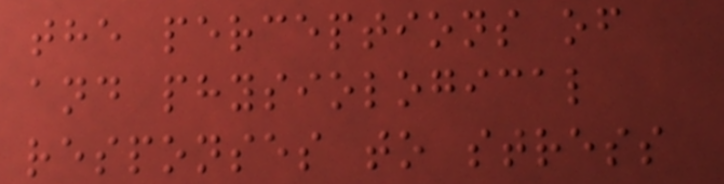the perceptions of
and physiological
responses to stress
